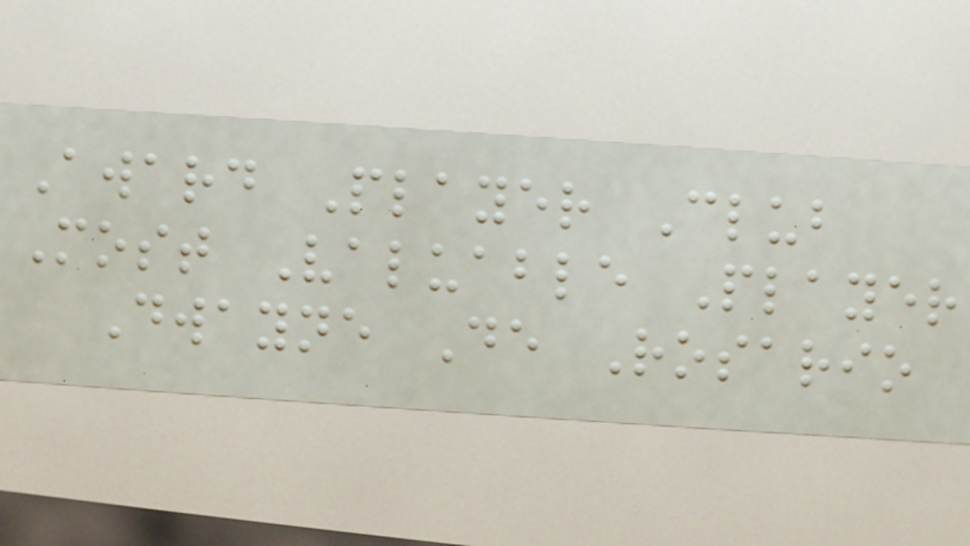Award Player Club
Most Valuable Player
Dwayne De Rosario
